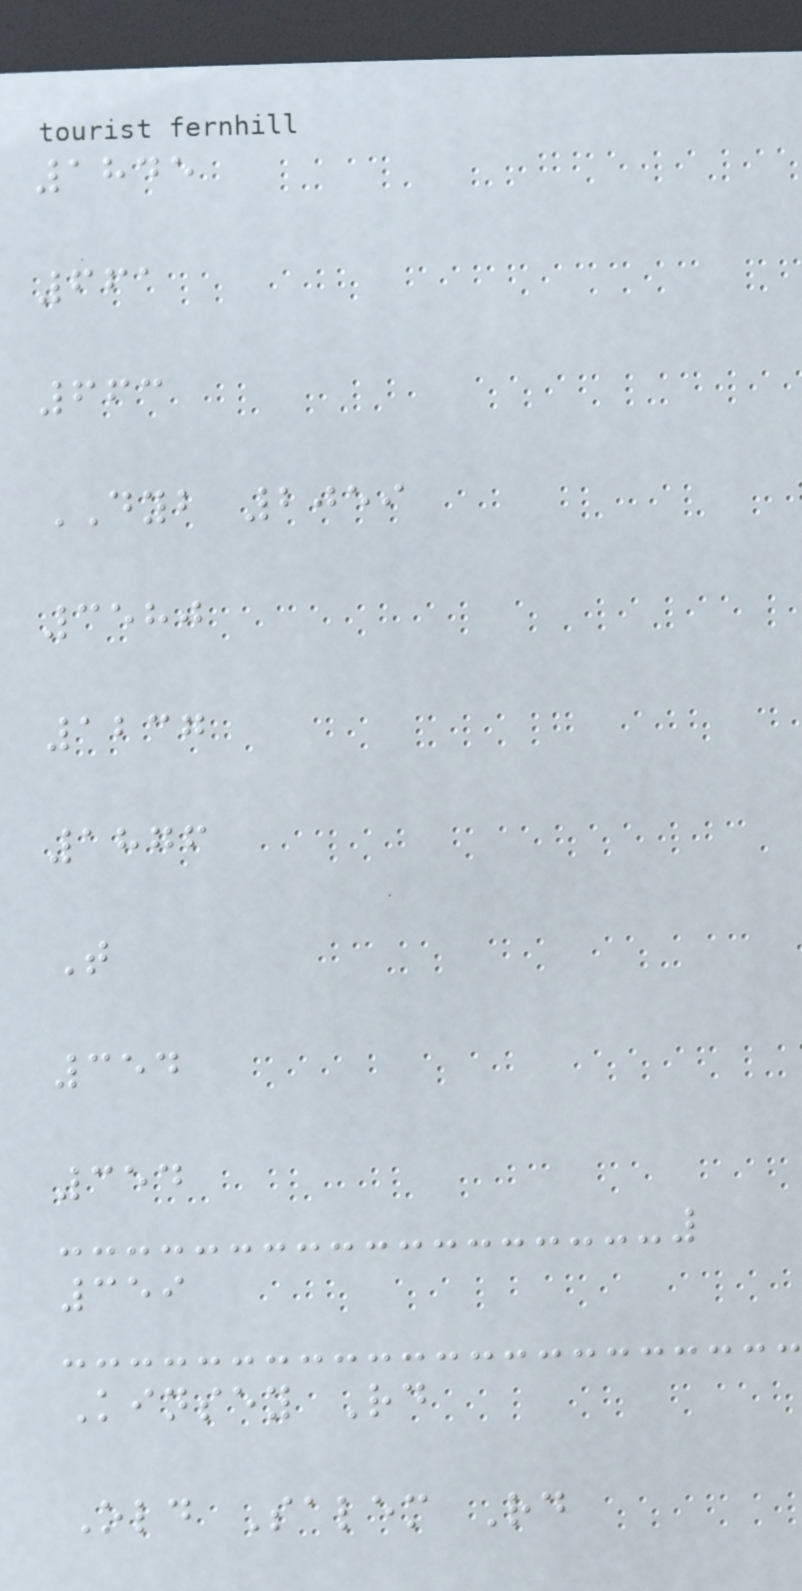1845
661
663
DYB 2059
3580
1237
1876
T
354
354
359
Kinsey Rd
Old Salem Rd
